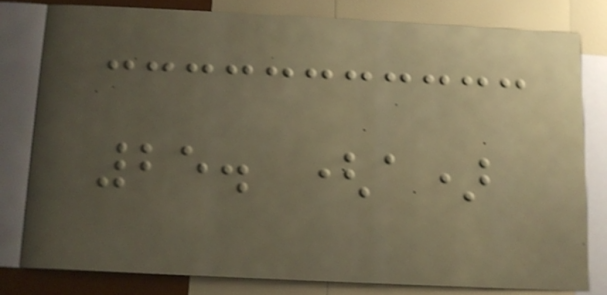25. (a)
